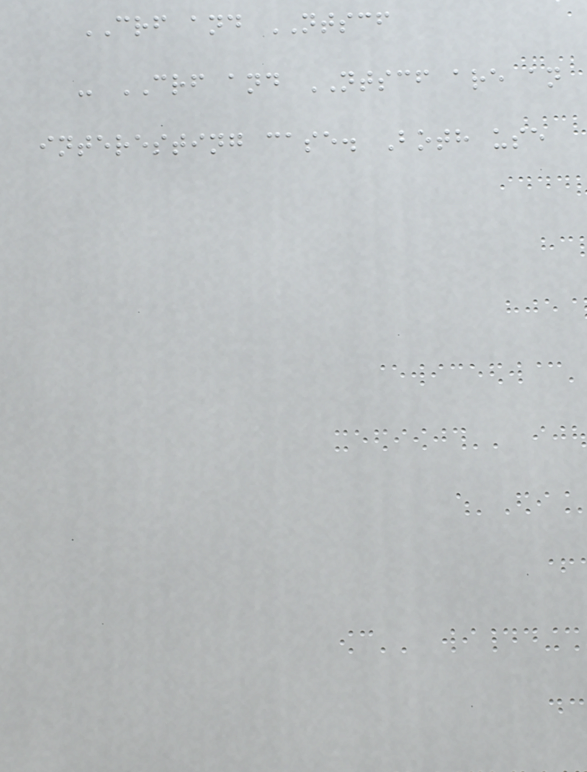CRF and NTSCF
- CRF and NTSCF are an
interesting case. Both use
